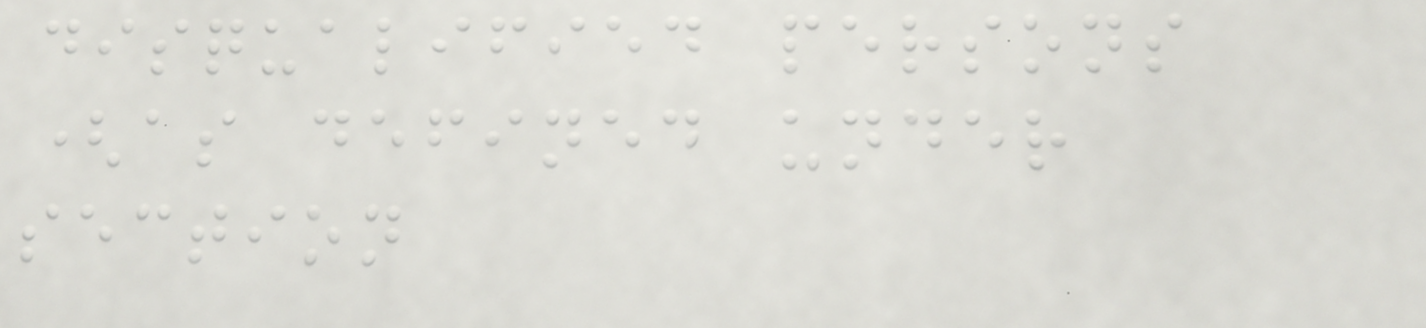disqualified persons
(as defined under
section
